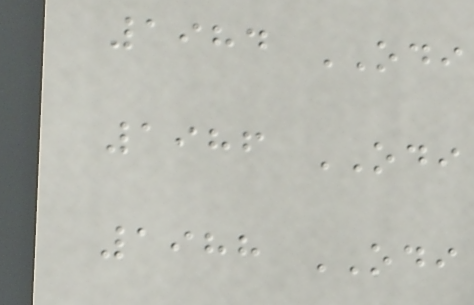1984 ODI
1986 ODI
1988 ODI
